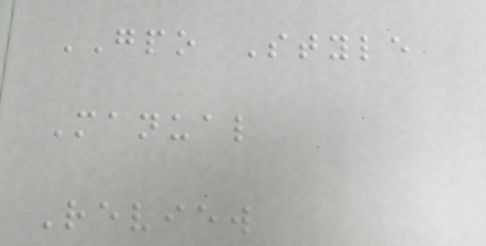GPO Style
Manual
Review
